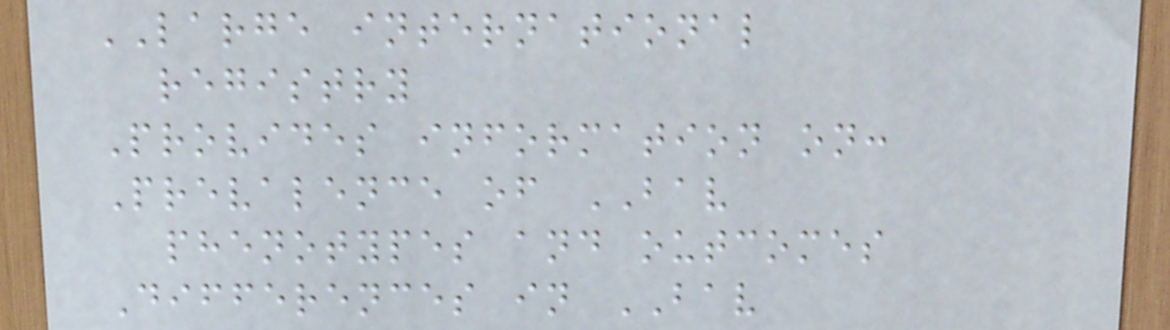LARGE international
registry
Provides information on:
Prevalence of BAV
phenotypes and outcomes
Differences in BAV
